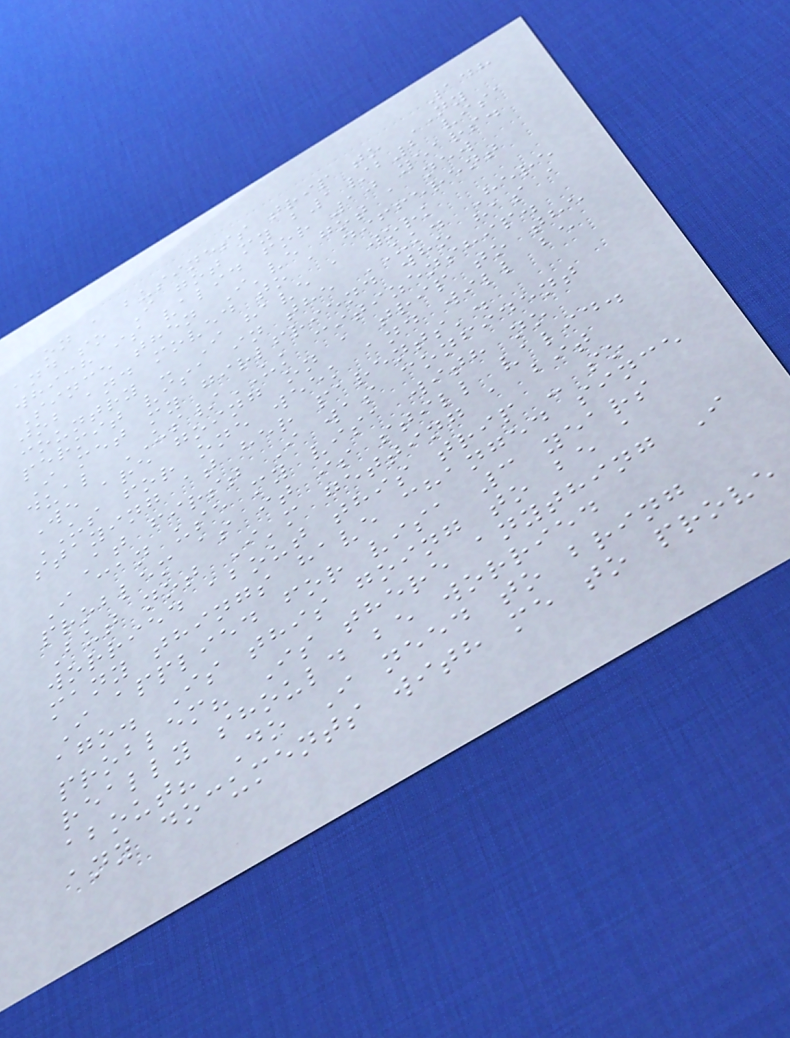148
on a business trip to NY
and so I got my b1/b2 visa
which is valid for 10 years.
Since then I've got a new
job and moved to a different
country - I have a work
permit visa in the UK. Here
I met my girlfriend who has a
dual US/UK citizenship.
We are going on a trip to the
US for one week and will be
staying at her parents'.
At first I was confident
I can use my visa with no
problem as it is still valid.
But not I'm getting a bit
worried about this trip - so
many things have changed since
I applied for visa 3 years
ago. Is this going to be a
problem? Is there anything I
really should be worried
about? Do I need to bring
any documents with me to prove
